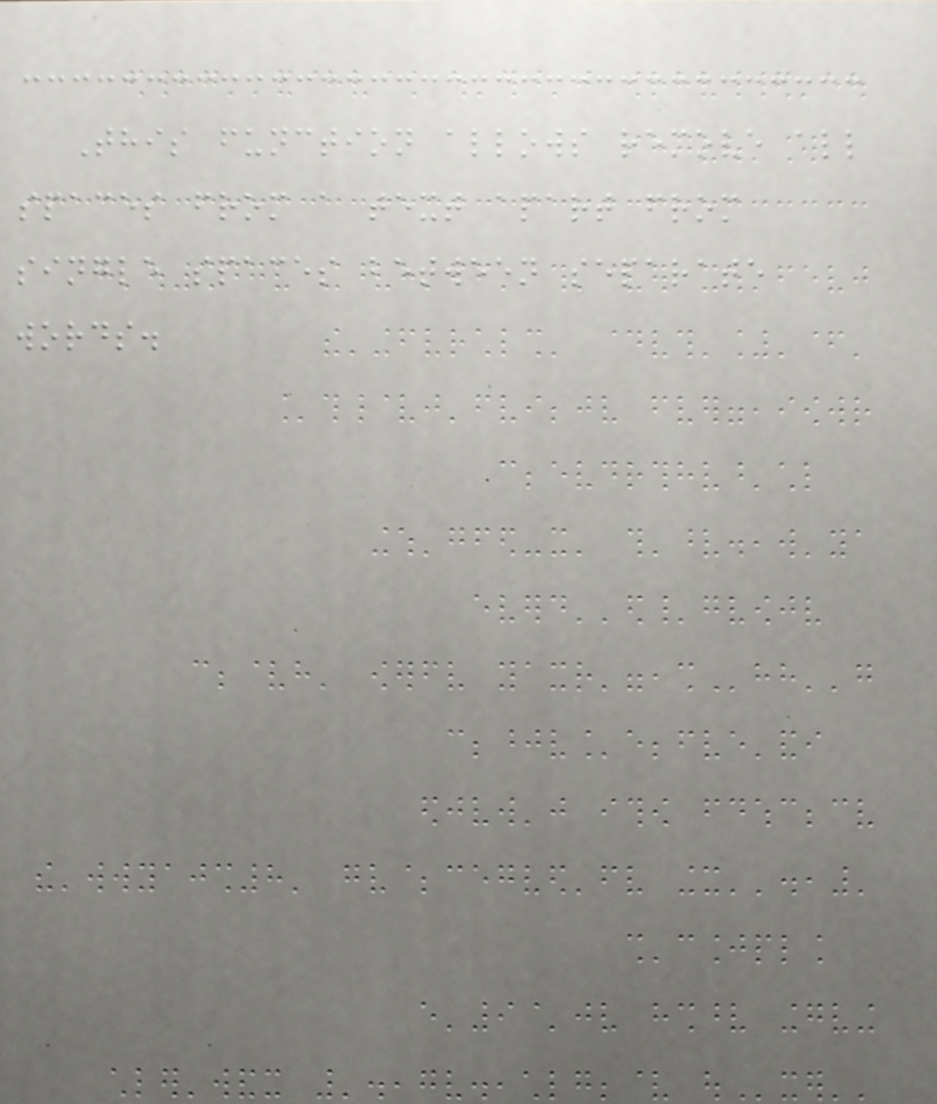This function allows remove all
spaces from a text apart from
single spaces between separate
words.
